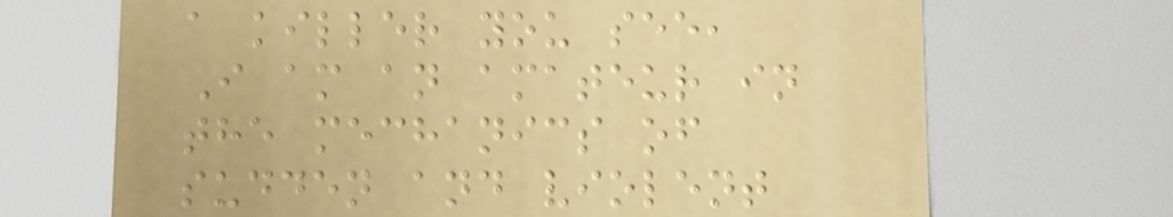a killer you see,
I am an amateur in
the mechanics of
sudden and violent
